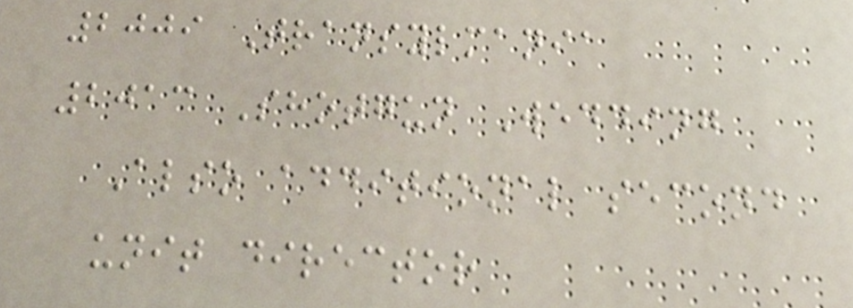2009 Transylmania
2013 Shotgun Wedding
Also additional second
unit director
